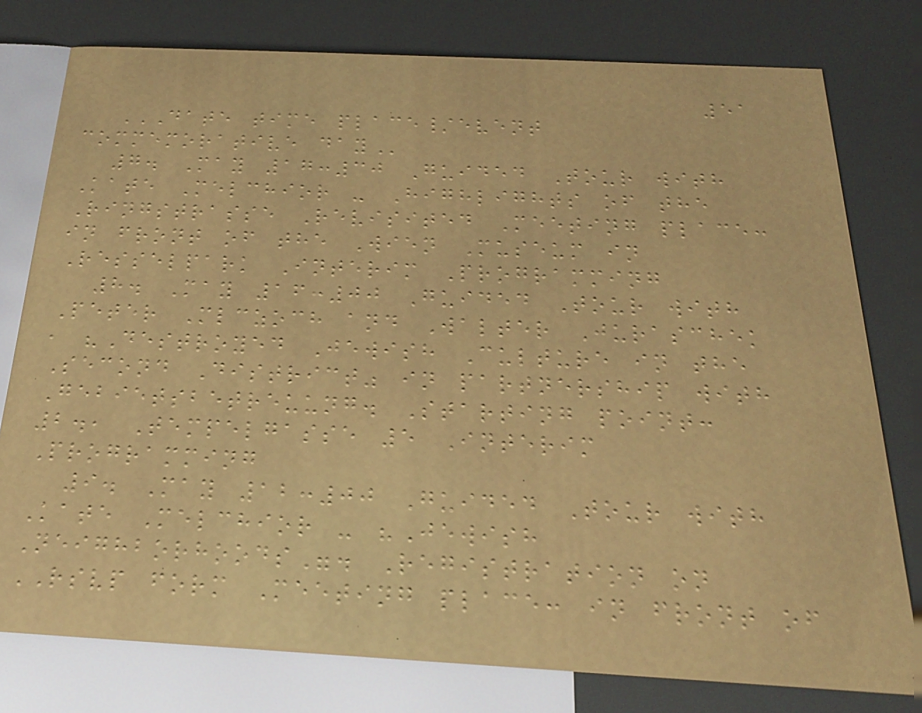51
DATE TIME PLACE/EVENT
COMMEMORATIVE DAY
7. May 17:30 Guided Tour with
Kate Melchior - Highlights of the
Ringstrasse Revisited Meeting place:
in front of the Wien Museum in
Resselpark Interim Programming
8. May 16:00 Guided Tour with
Peter Mlczoch and Walter Juraschek
, "Destroyed Jewish Culture in the
Second District" in partnership with
Gebietsbetreuung. Starting point:
2., Tempelgasse 5 Interim
Programming
9. May 12:00 Guided Tour with
Kate Melchior - "Jewish
Neighborhoods". Registration on
RSVP form Meeting place: in front of
